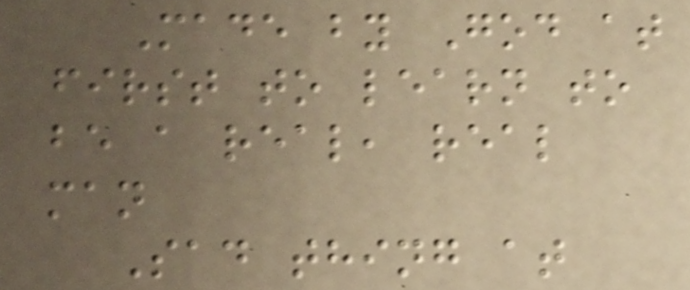Made by God at
first to learn to
be a real, real
man
Sad thing at
